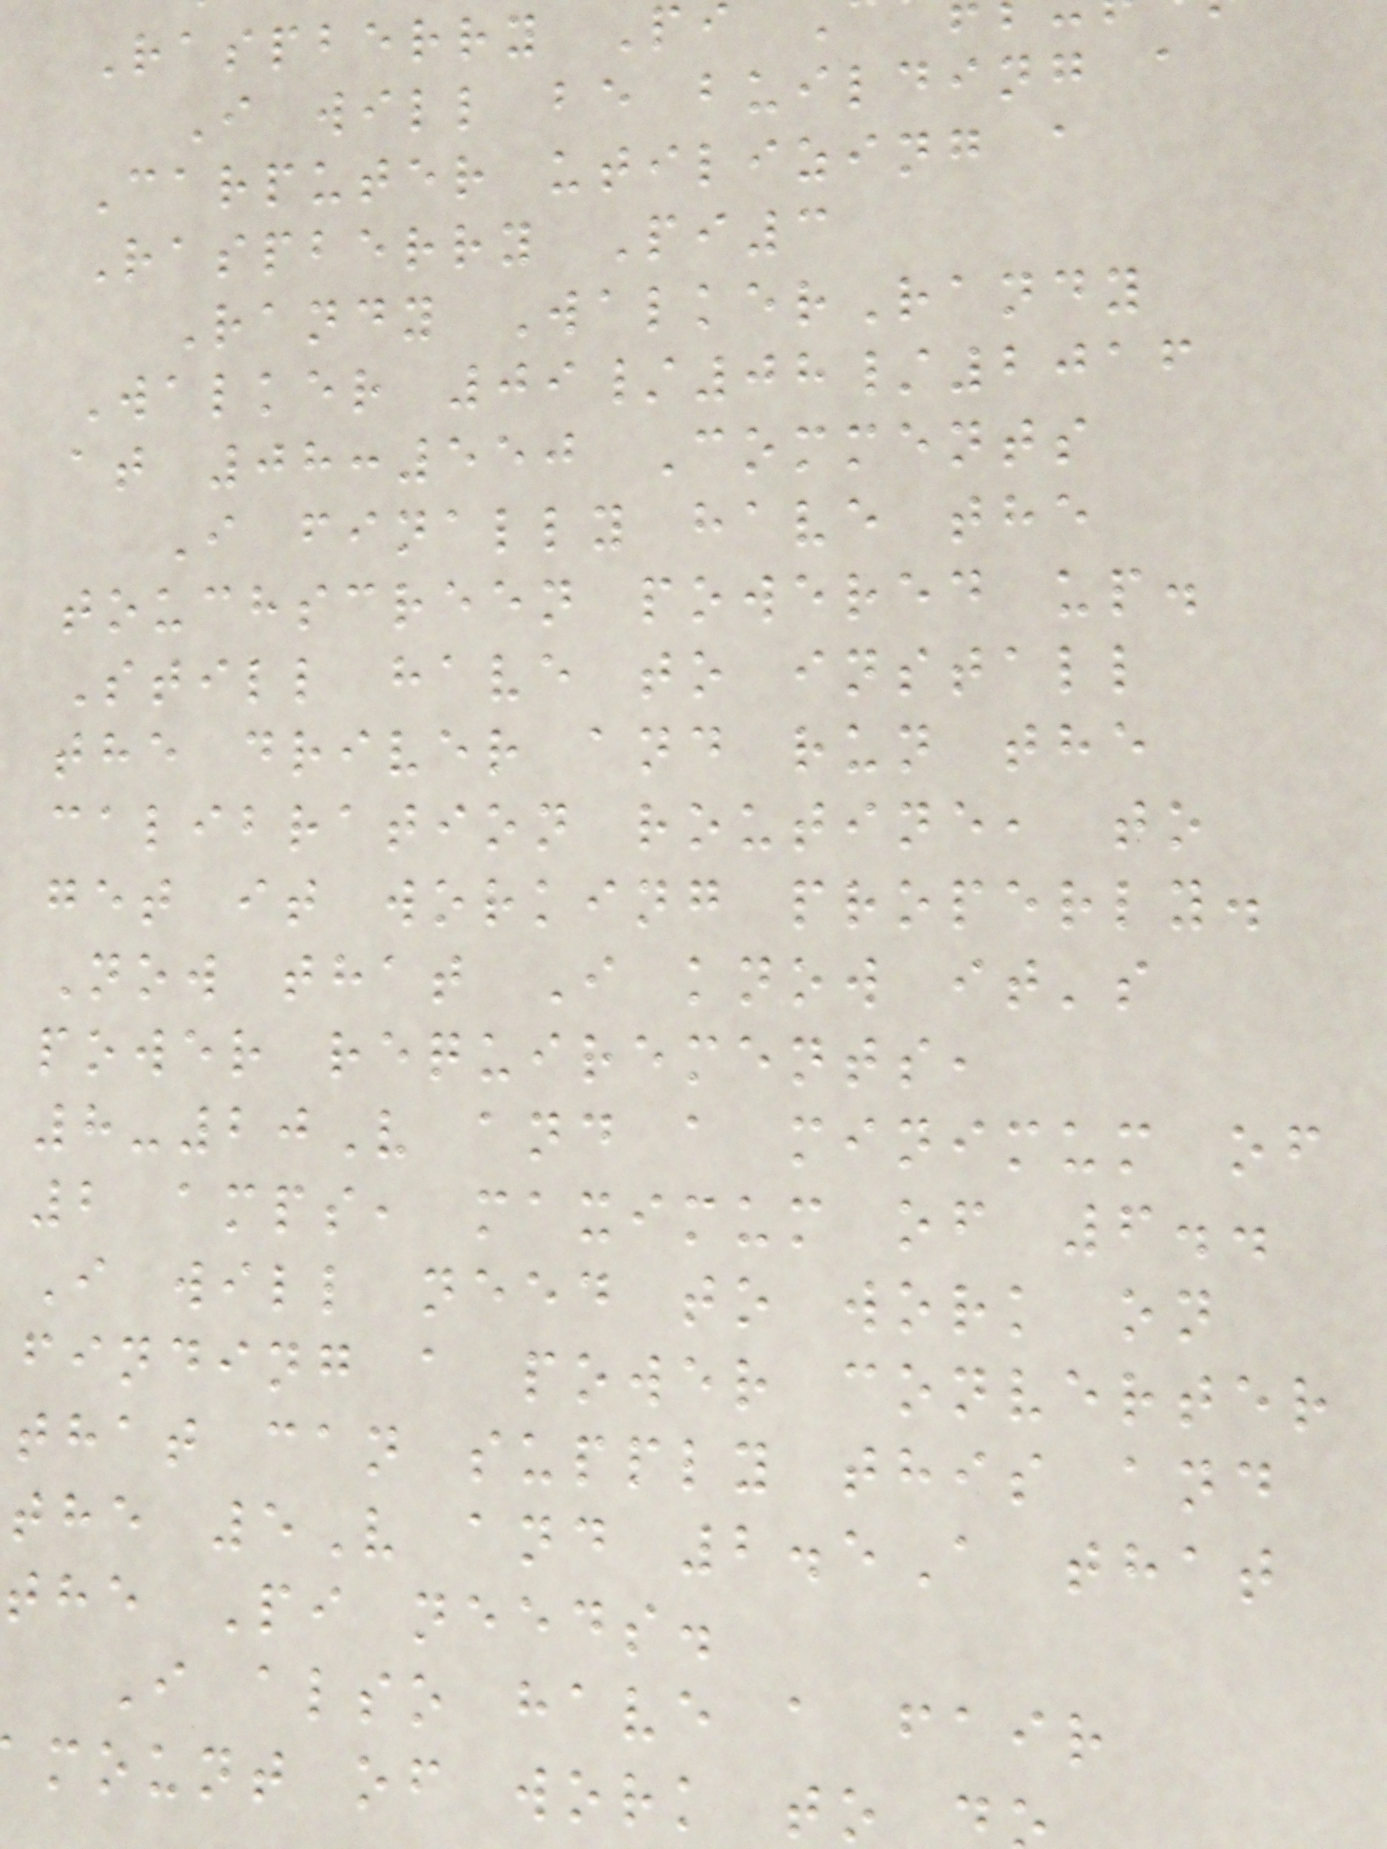Raspberry Pi
I will be building a
Carputer utilizing a
Raspberry Pi3
Randy WalkerRandy
Walker 09/08/2016
at 08:550 Comments
I finally have the
touchscreen powered up.
Still have to install
the driver and run the
calibration routine, to
get it working properly.
Now that I know it's
power requirements,
8-20V and a minimum of
2 amps, maximum of 6..
I will need to work on
finding a power converter
that can supply this and
the 5V and 2.5A that
the Pi needs.
I also have a fair
mount of work to
